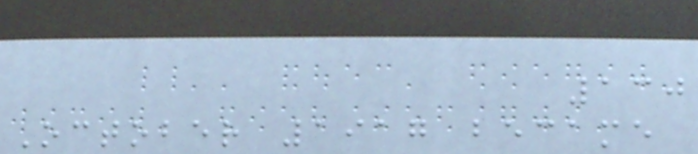130
October 1917 became
